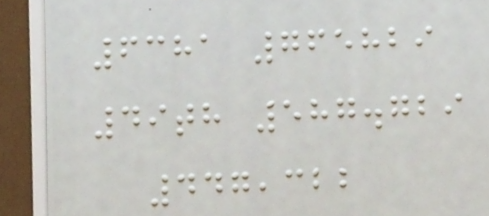6381 765829
49th 587.729
447,322
